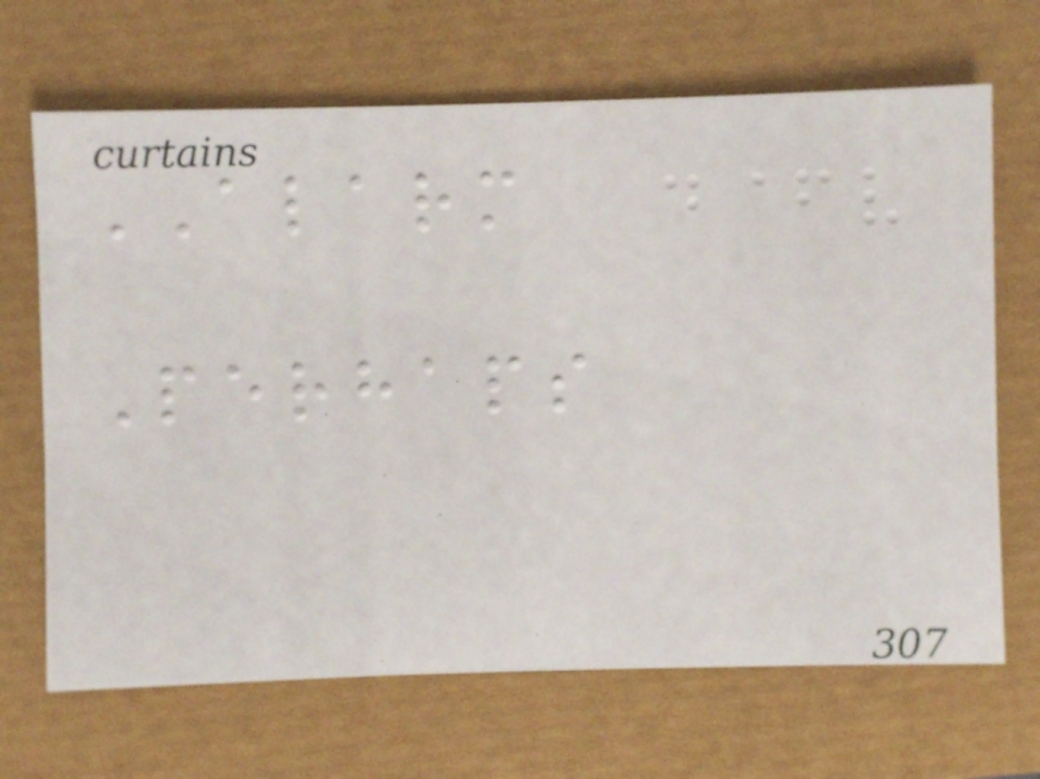ALARM
Perhaps
